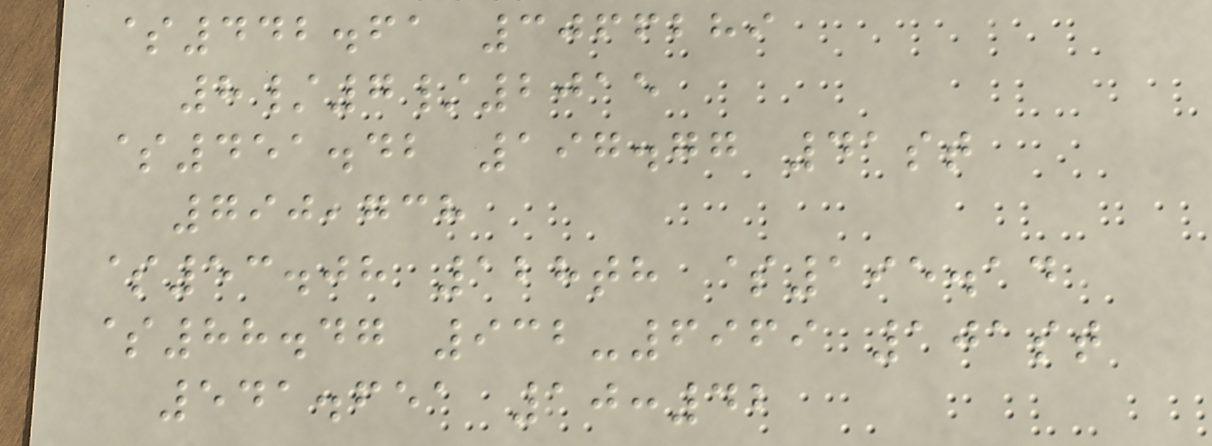$442.61 3066289
8/7/2015
$451.42 197.77 41st
790,738
$53.08 128th $195.14
$88.47 932-6969 101st
541.651 10:42
